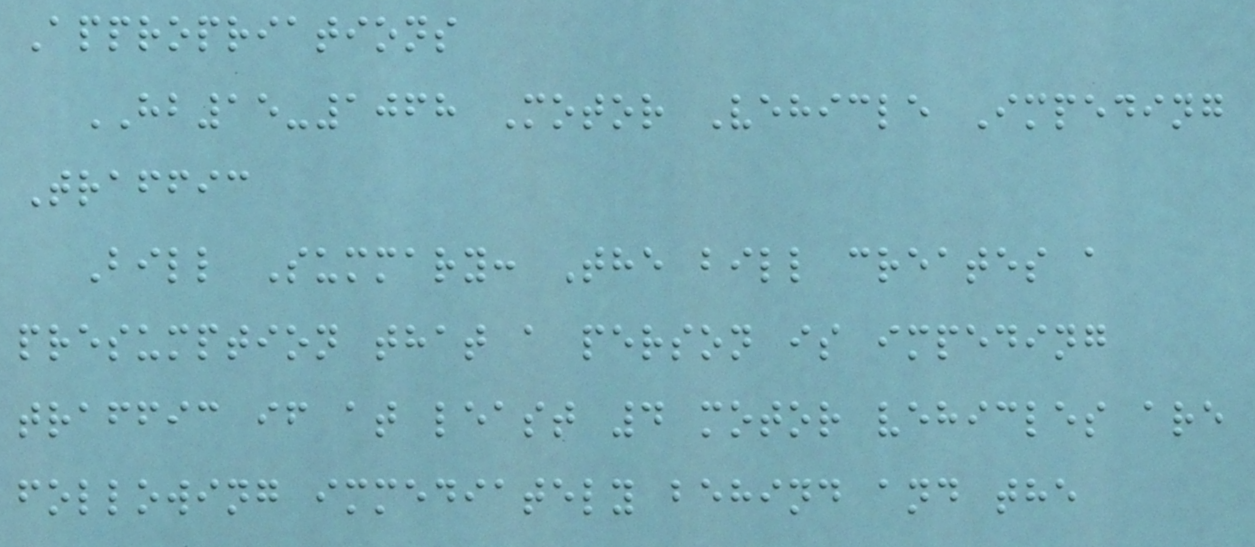Appropriations
HB15-1068 Motor Vehicle Impeding
Traffic
Bill Summary: The bill creates a
presumption that a person is impeding
traffic if at least 4 motor vehicles are
following immediately behind and the
